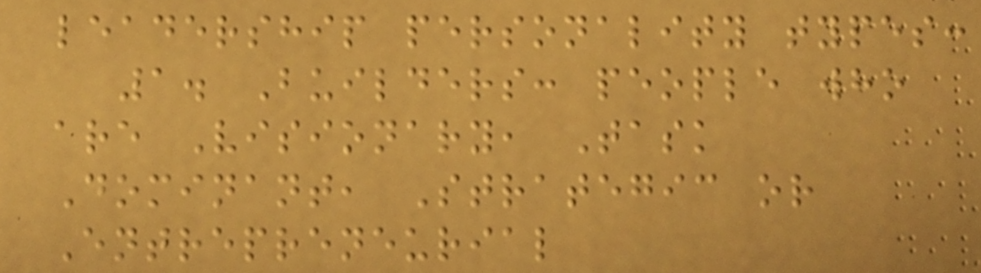leadership personality types:
1. Builders: people who
are Visionary, Task
Dominant, Strategic or
Entrepreneurial
